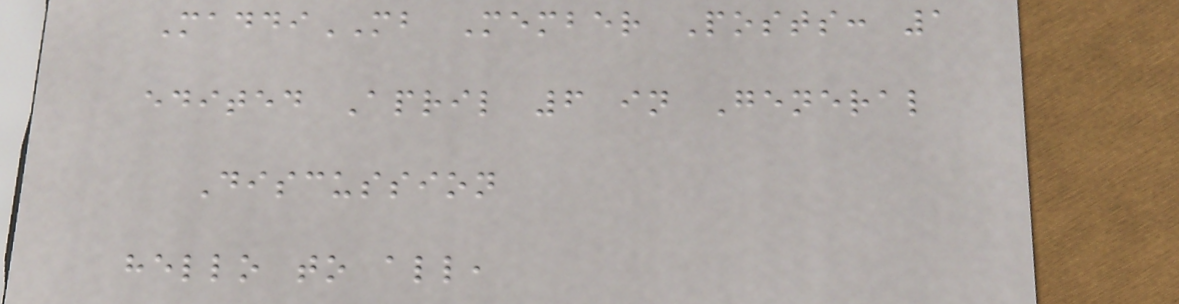MaddiMB Member Posts: 1
edited April 6 in General
Discussion
hello to all,
